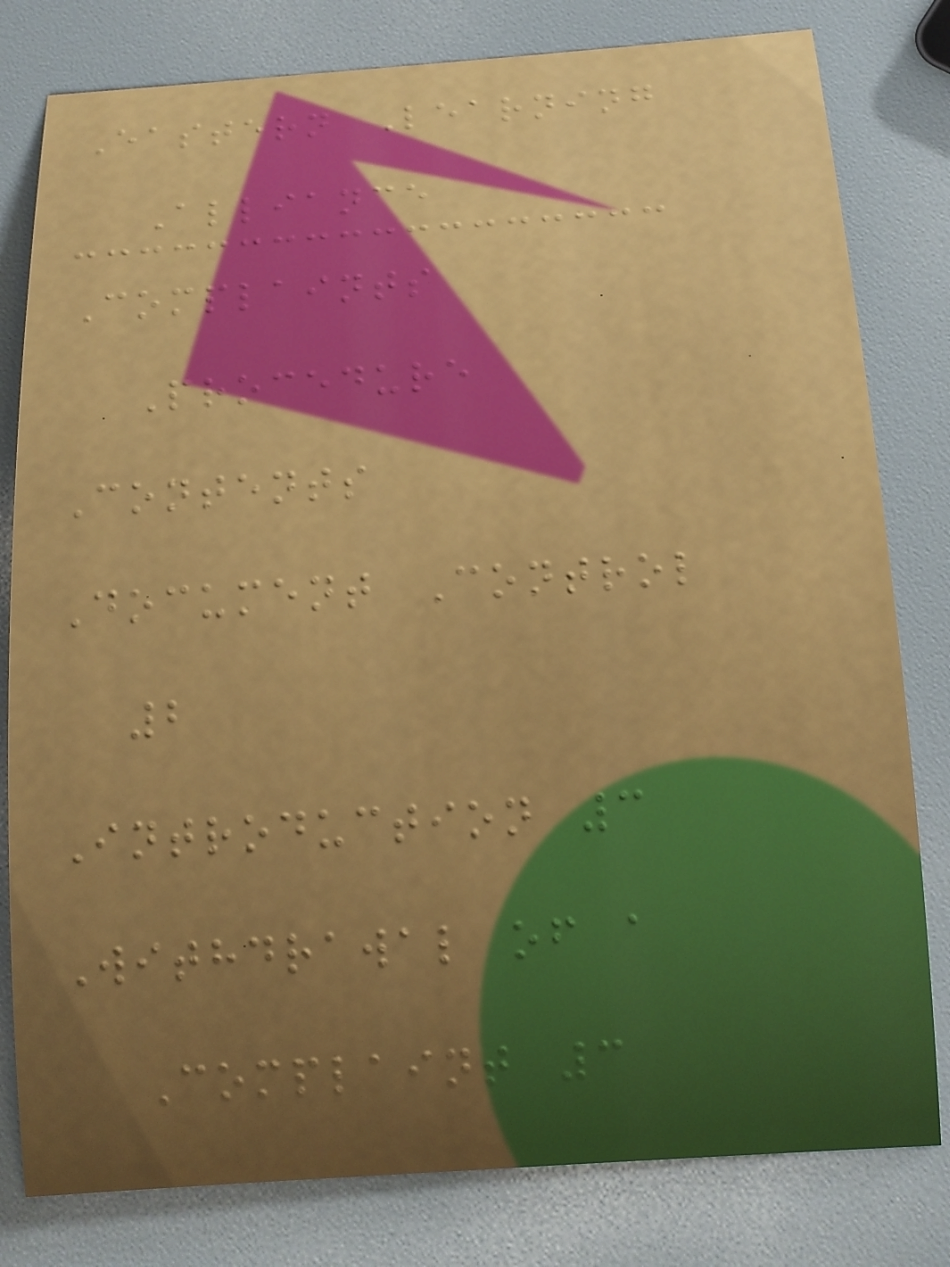Eastern Learning
Alliance
Complaints
Procedure
Contents
Document Control
2
Introduction 3
Withdrawal of a
Complaint 3
